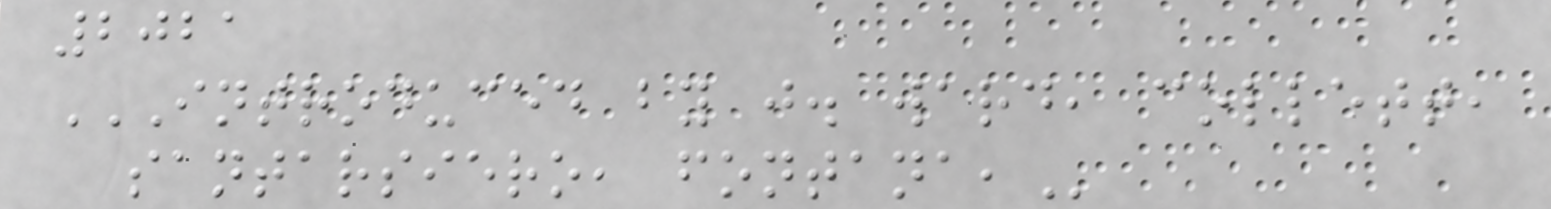2021
INTRODUCED BY J. WARD, COLLETT,
SANTARSIERO, FONTANA,
